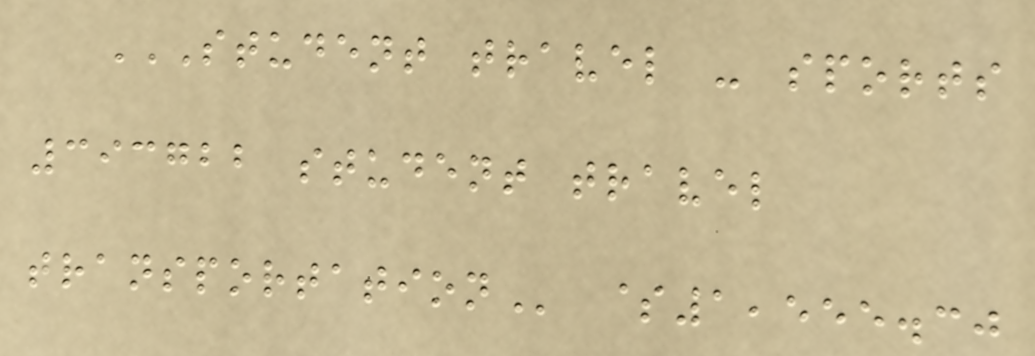STUDENT TRAVEL - SPORTS
393722 STUDENT TRAVEL
TRANSPORTATION $1,555.30
